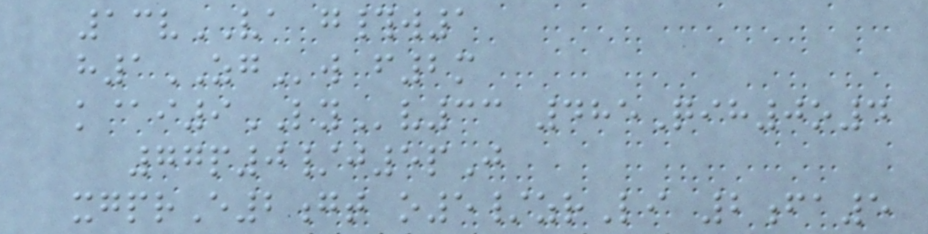13vVA g#w1
h1ZGw f2m
k@i9LYv33 485Qih0o4
77p0/j5pJ
xgprE2gt o5/zrLi 2fa5
